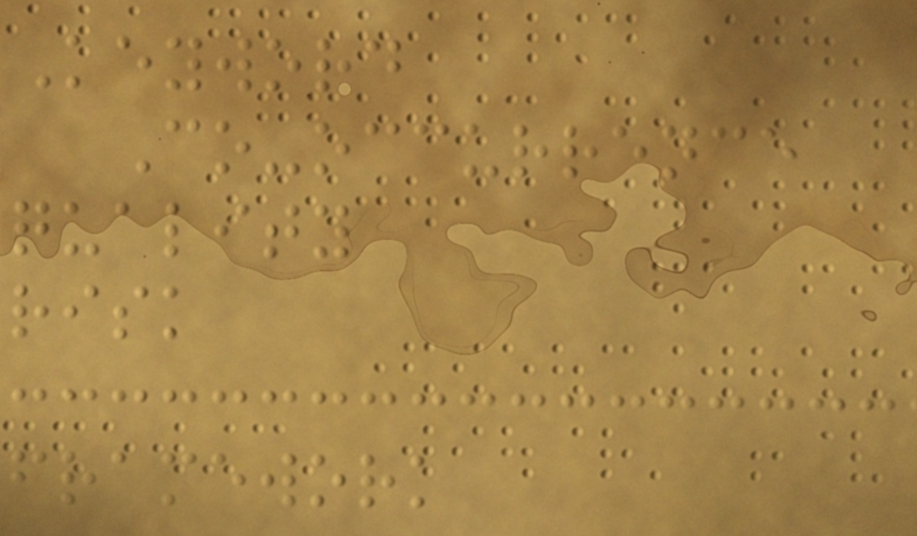Keyword
Co-occurrence
quality
risk
framework
